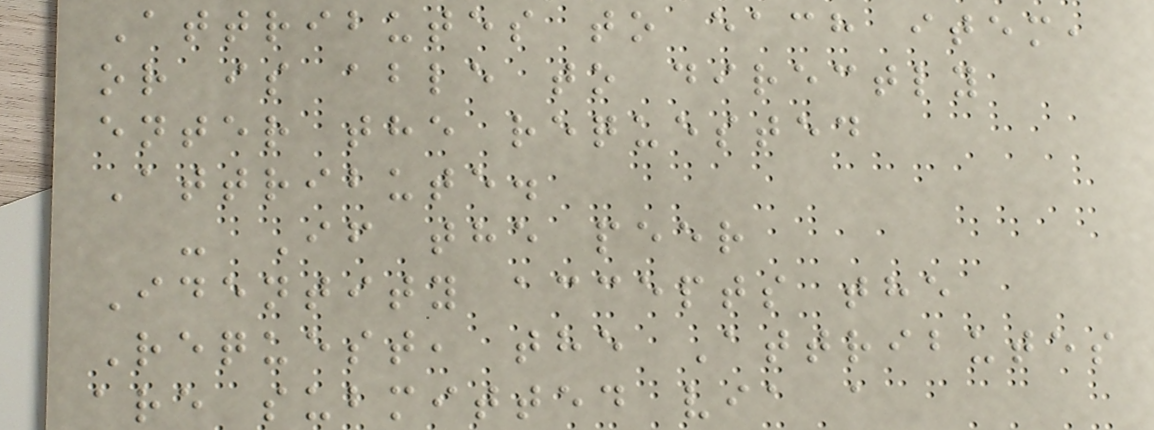Attributes to each item,
or is able to directly
enter the requested
Attribute.
- If the peer
Identity accepts the
Request, the Attributes
are submitted via a
